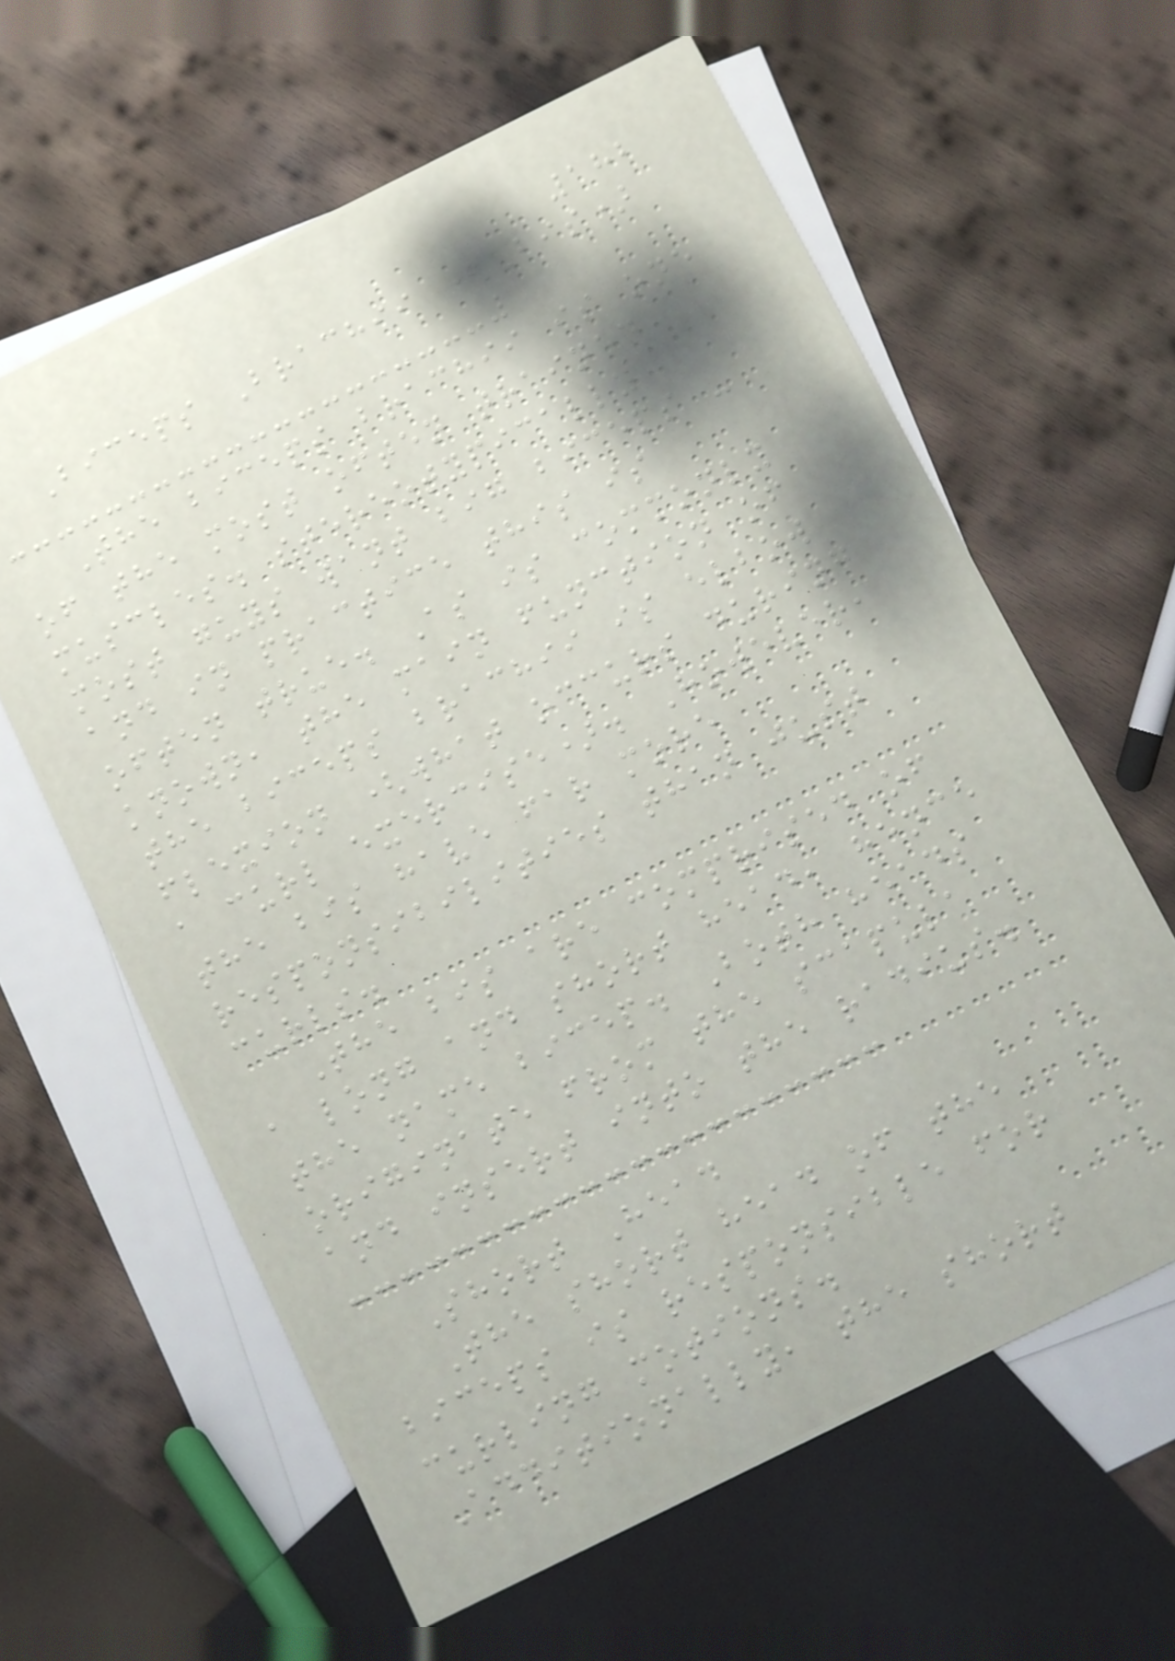182
Biceps Brachii (Bis)
The biceps brachii is one
of the most often trained
muscles. stereotypically
most guys want big biceps -
and in practice this is
often true. As is commonly
known, the main function of
the biceps brachii is elbow
flexion (what occurs during
a curl exercise). However,
the bis have far more
responsibilities than just
curls.
The bis are comprised of
a long and short head, hence
the name bicep. Both heads
originate from the scapula
and insert into the radius.
Short Head
The short head of the
biceps is responsible for
curling motions.
Additionally, the short
